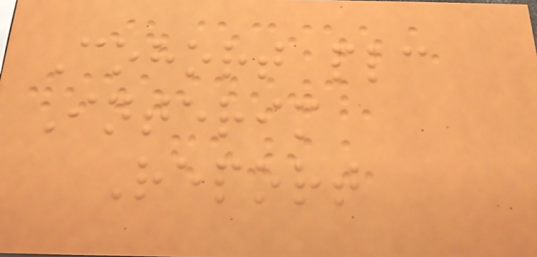Cohort plc
Interim
Report
